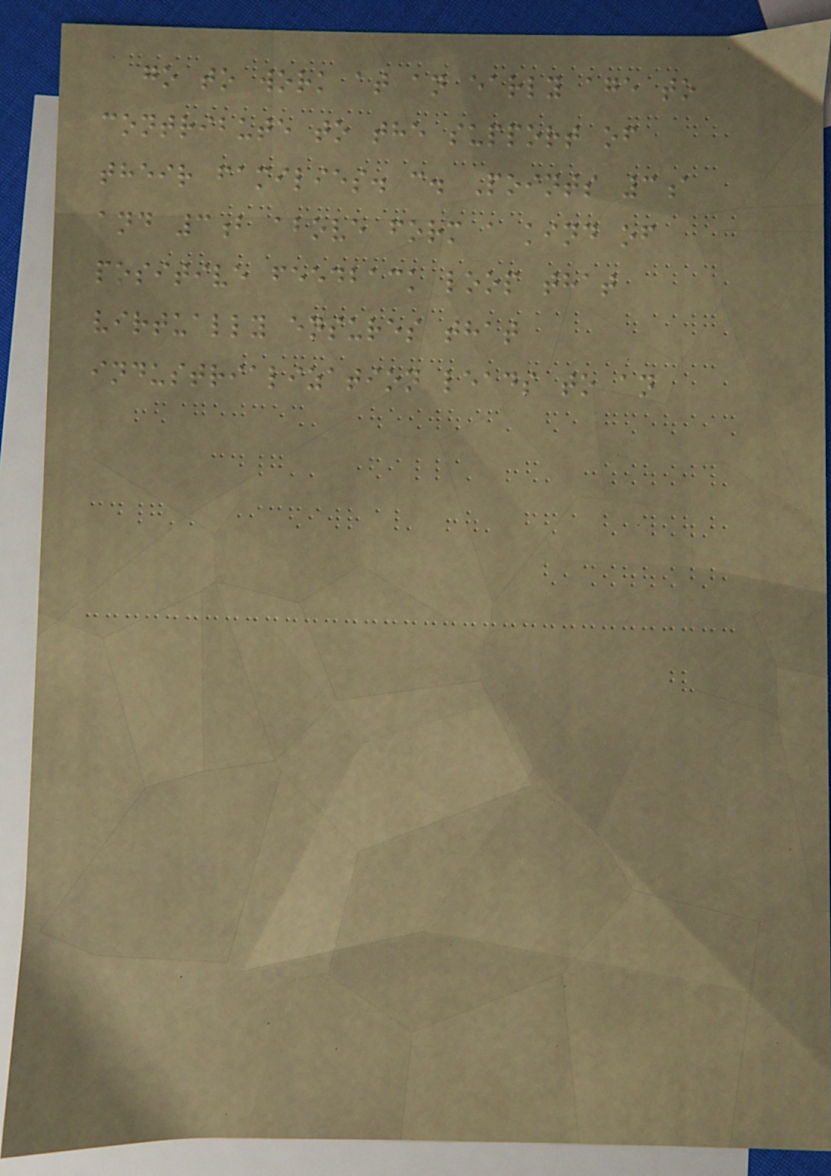go to work at an early age to
contribute to the support of
their families. c. Points 3a
and 3b above form a kind of
positive feedback loop that
virtually ensures that
industrialization leads to an
